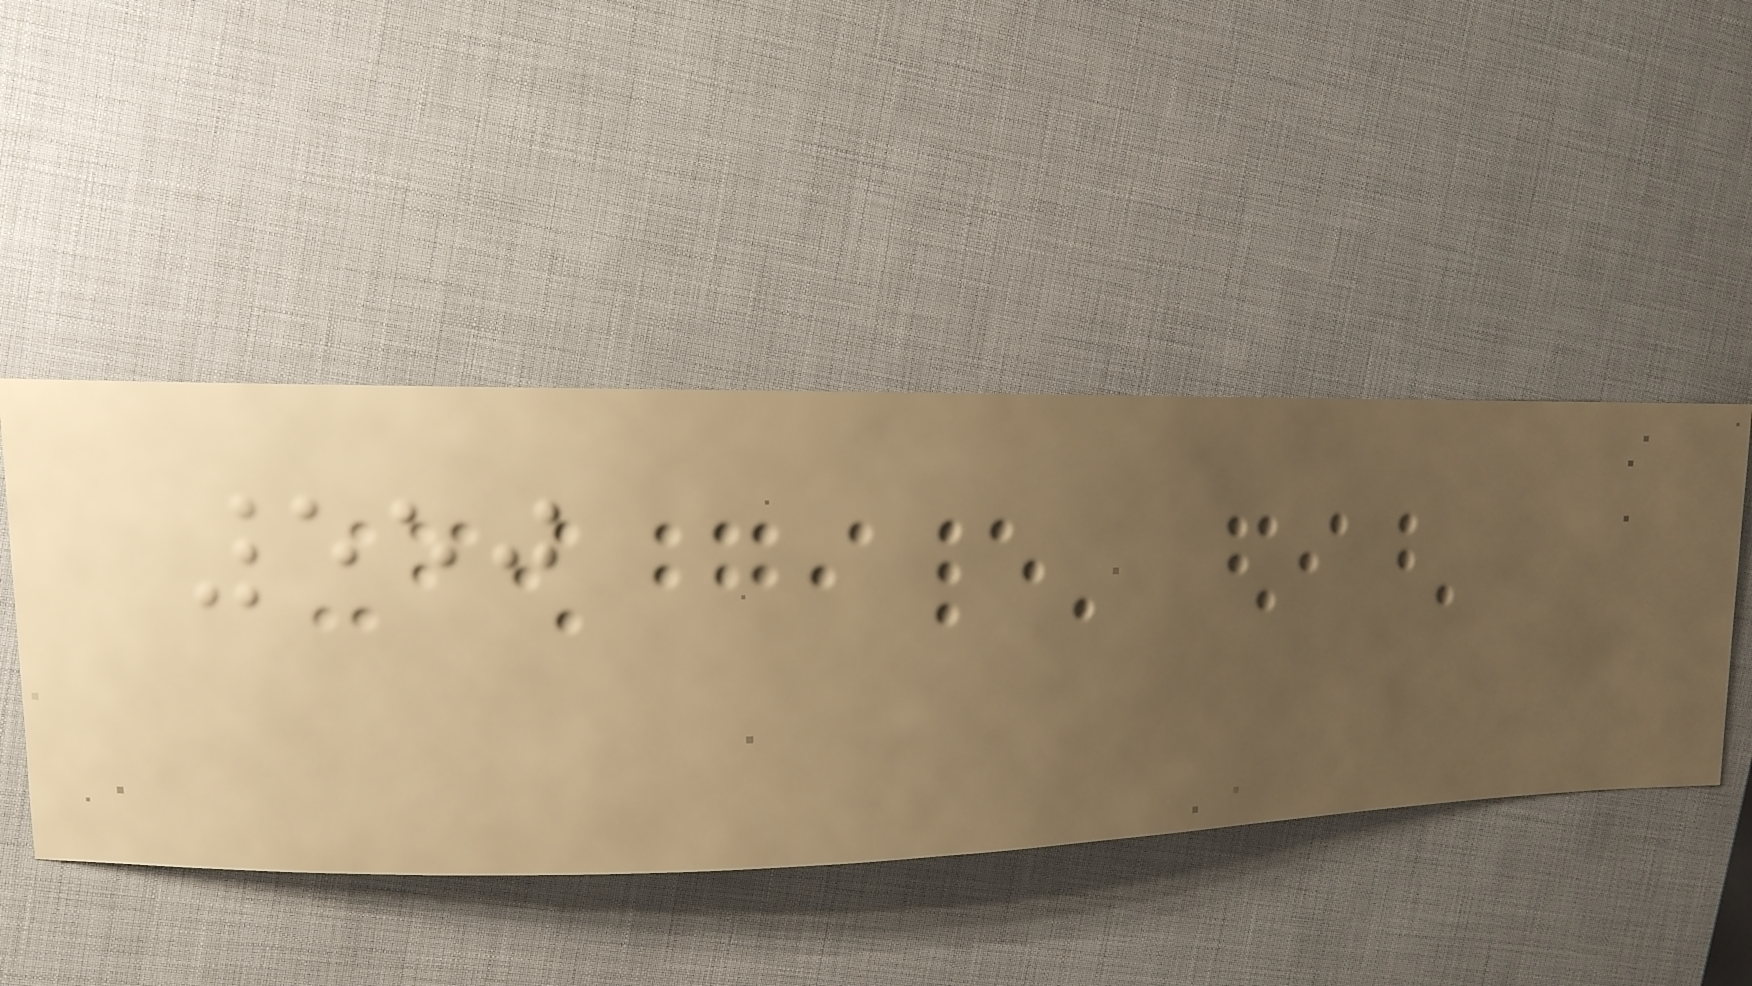550
